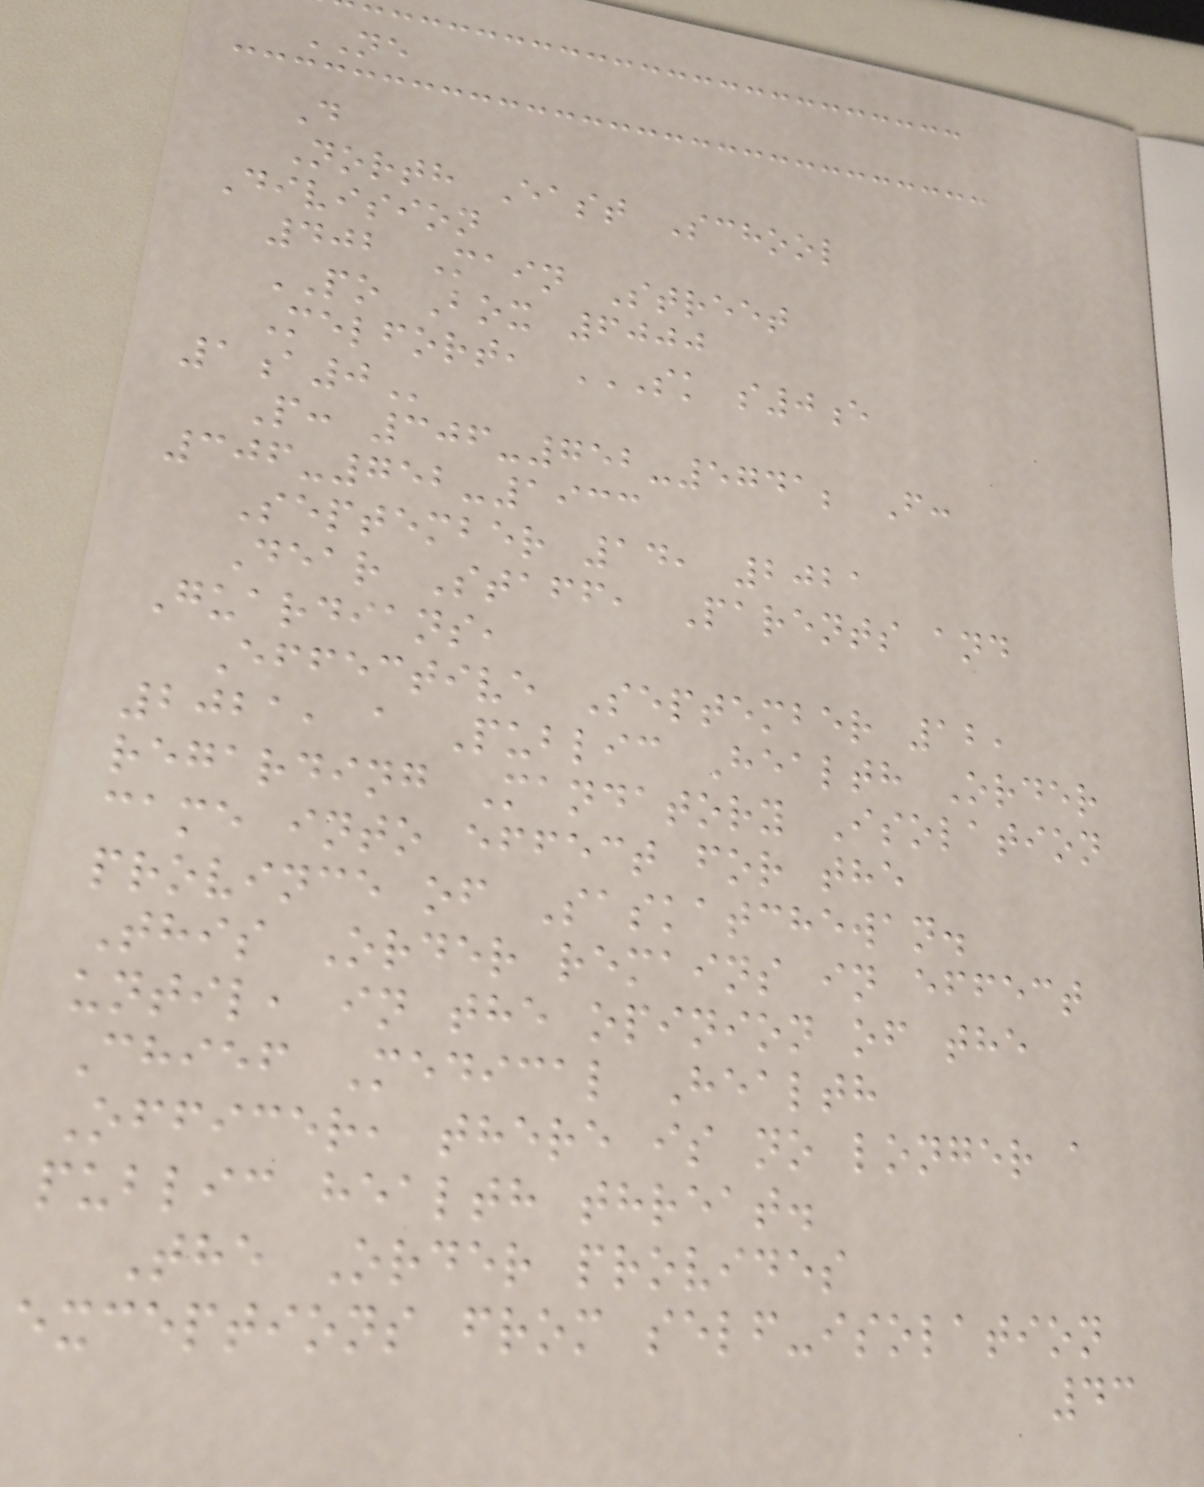NE
D
North East School
Division
402 Main Street
PO Box 6000
Melfort, SK S0E
1A0
P: 306-752-5741; F:
306-752-1933
September 14, 2021
Dear Staff, Parents and
Guardians,
Effective September 12,
2021, a Public Health Order
regarding Mandatory Isolation
came into effect for the
province of Saskatchewan.
This Order remains in effect
until, in the opinion of the
Chief Medical Health
Officer, there is no longer a
public health threat.
The Order provides
exceptions from self-isolation
43
